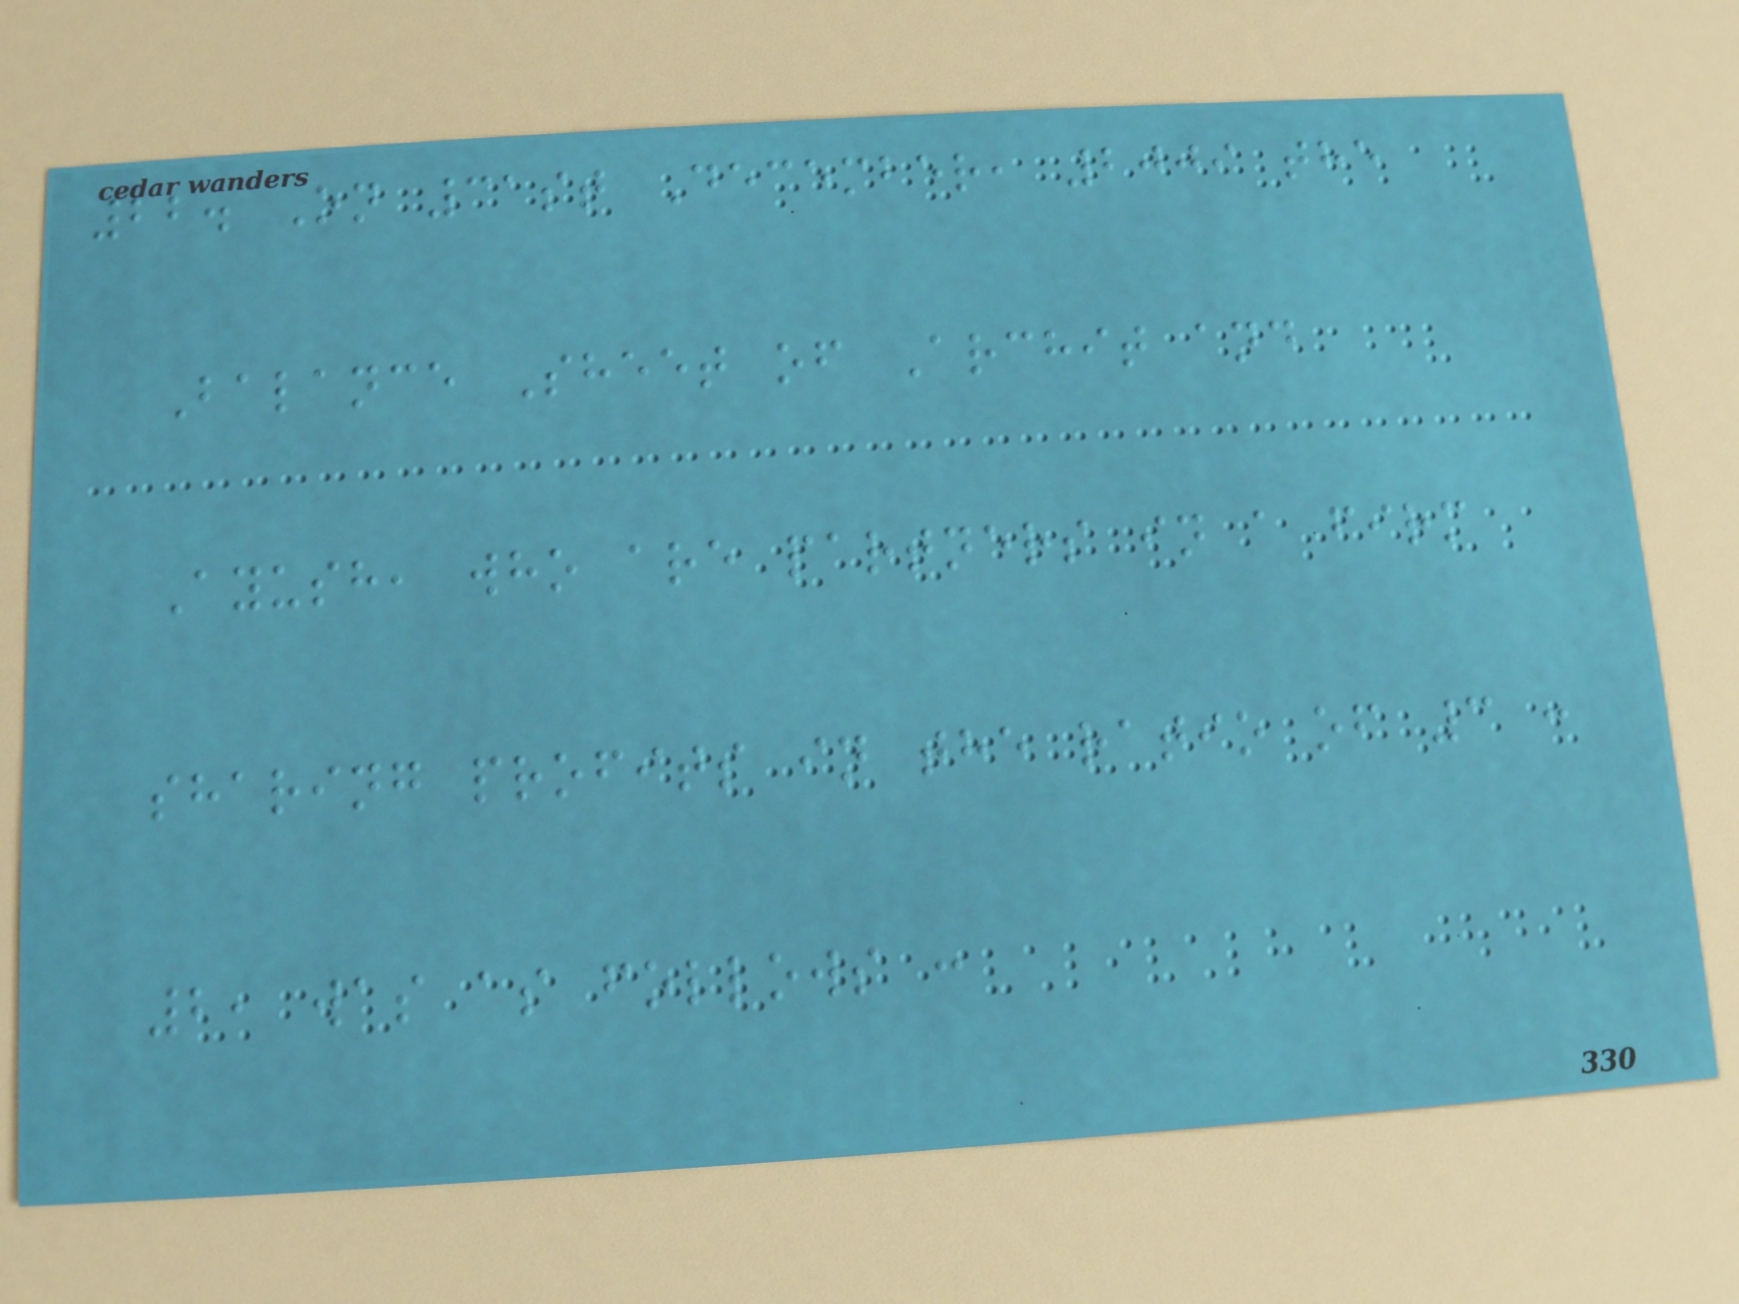22. On 31st December, 2009 the
Balance Sheet of Archit and
Ayush, who are partners in a firm
sharing profits in the ratio of 3 :
2, was as follows :
